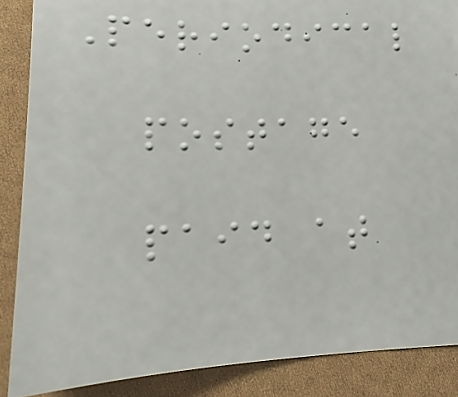Periodical
postage
paid at
